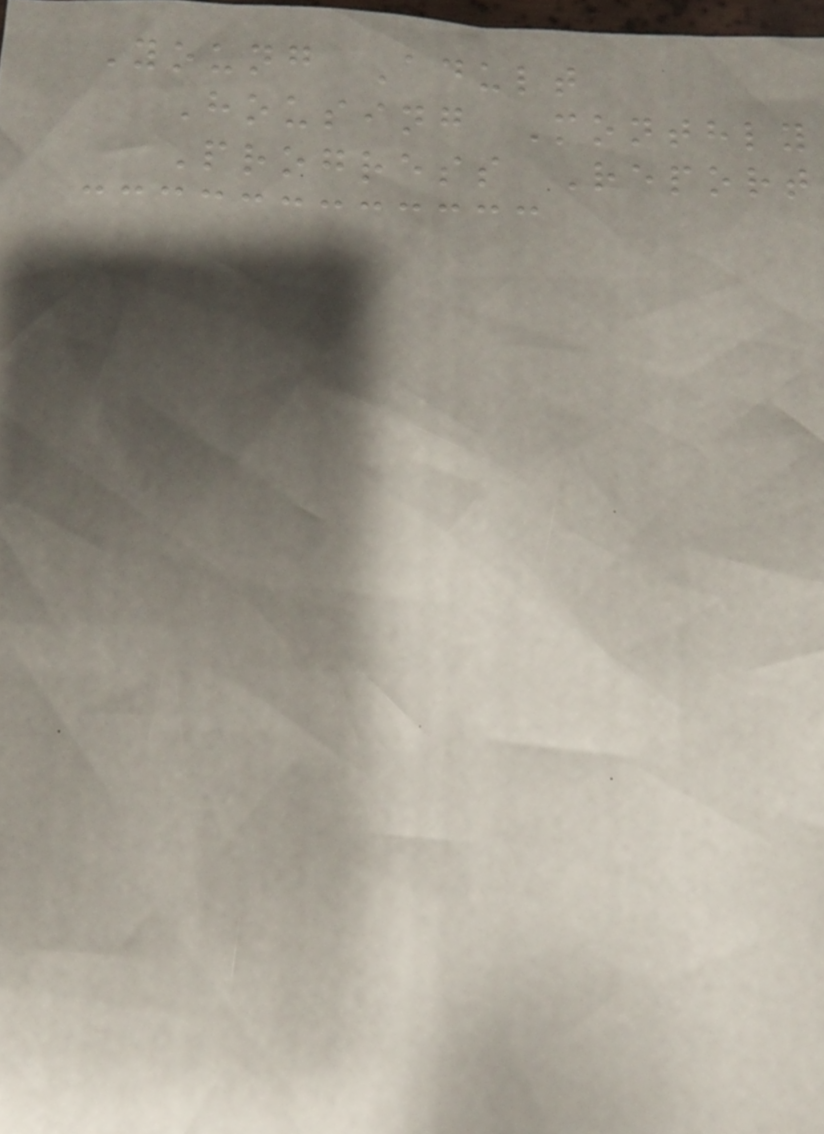Young Adult
Housing Monthly
Progress Report
